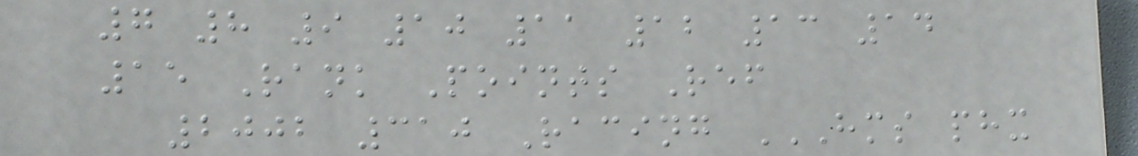7 8 9 10 11 12 13 14
15 Rank Points Ref
2002 310 Racing HMS PHX
